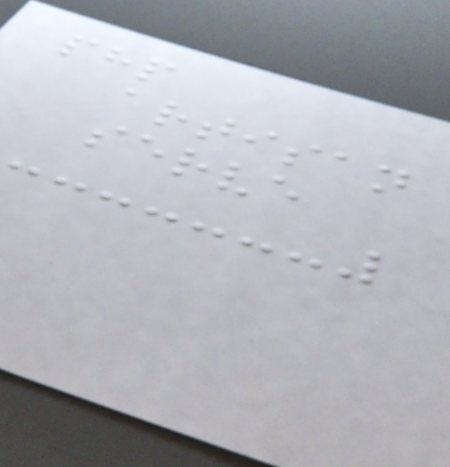php
artisan
serve
